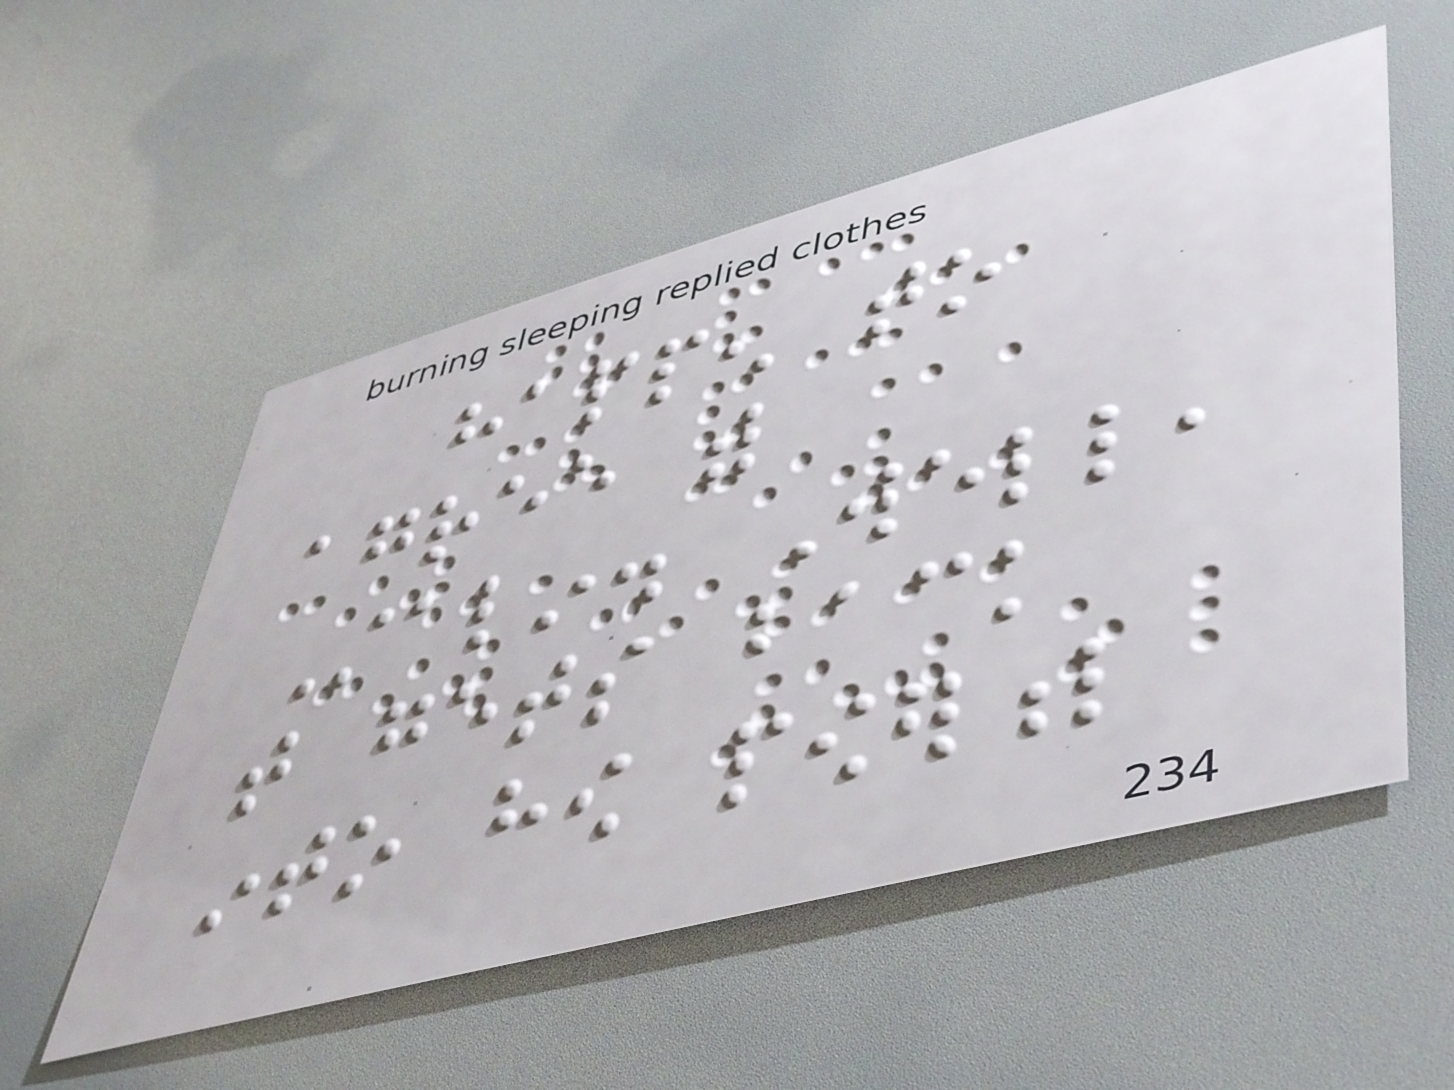happen to
agree with
Stalin. Well,
that gets back
into how powerful
